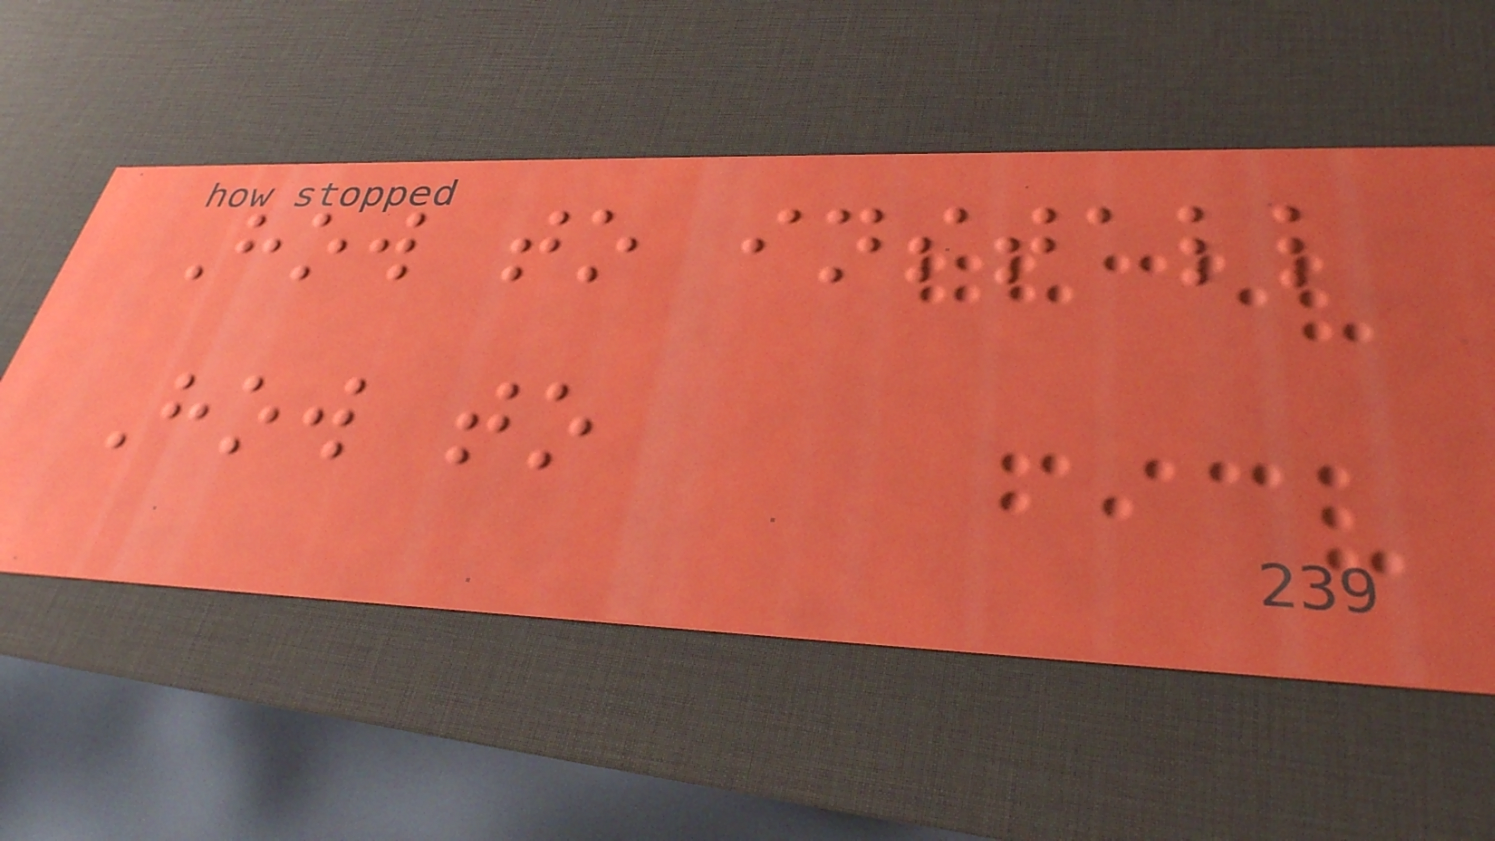How to install
How to
